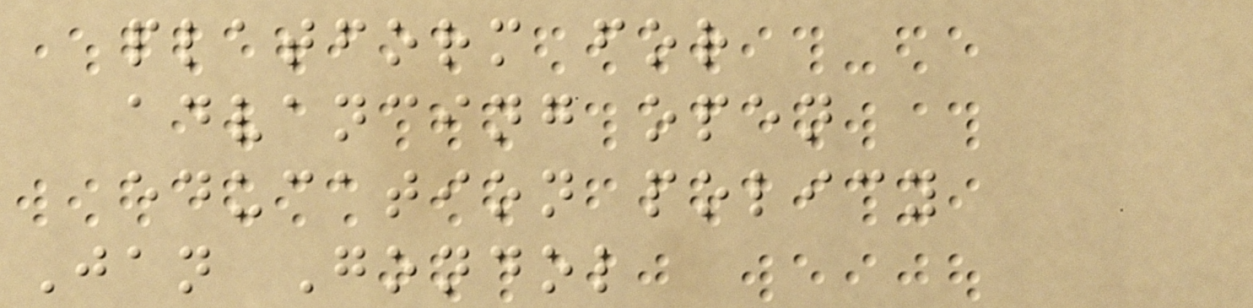platform for
advancing open
education policy
Jan Gondol
